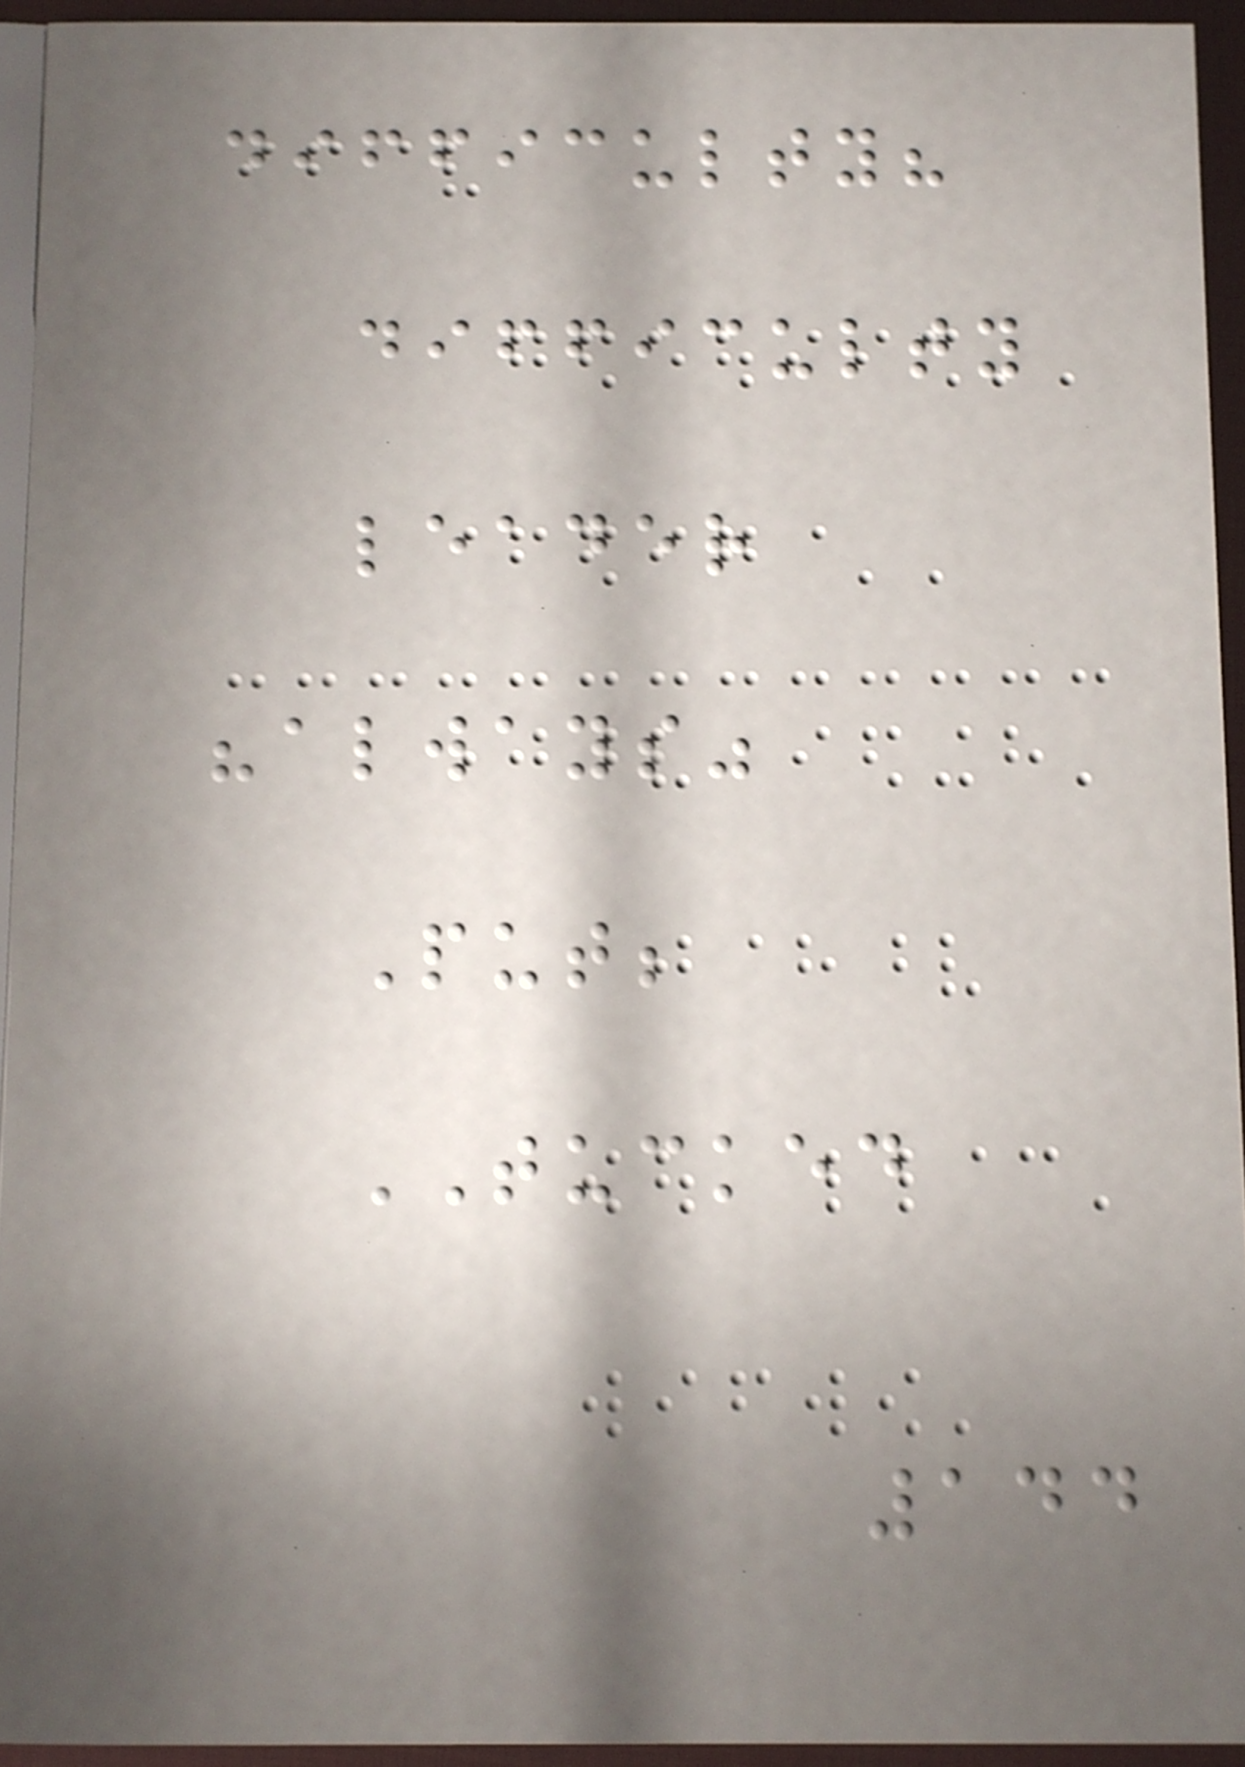difficulty?
difficulty
leader
"always"
Put;
TUCKED
144
